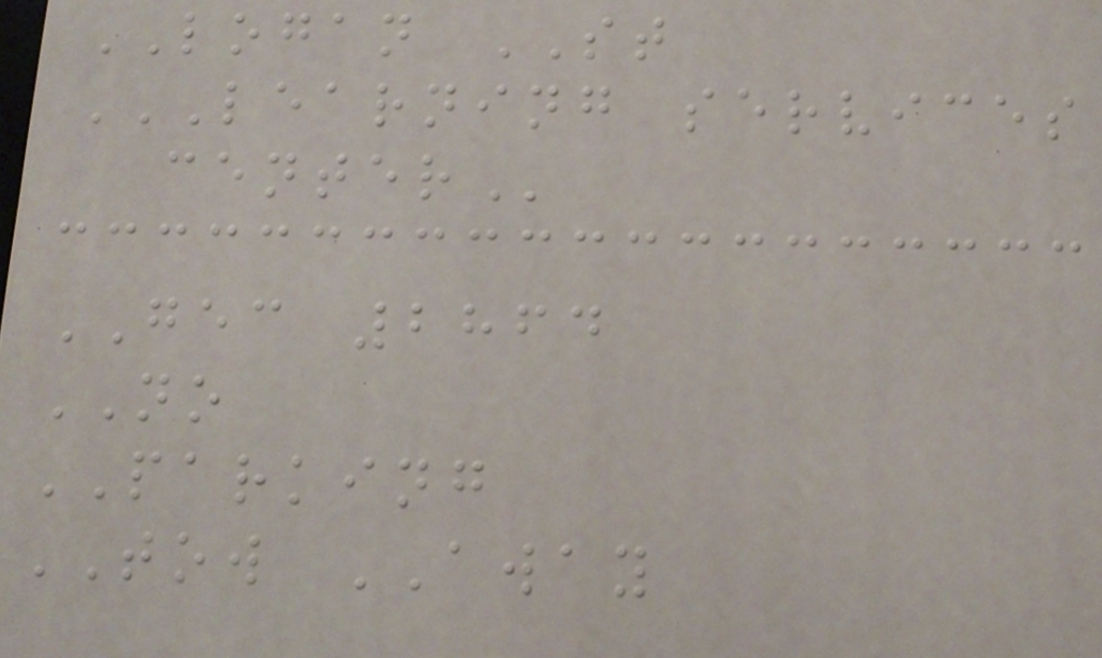LOGAN ST
LEARNING SERVICES
CENTER
GEC 2864
NO
PARKING
TOW AWAY
